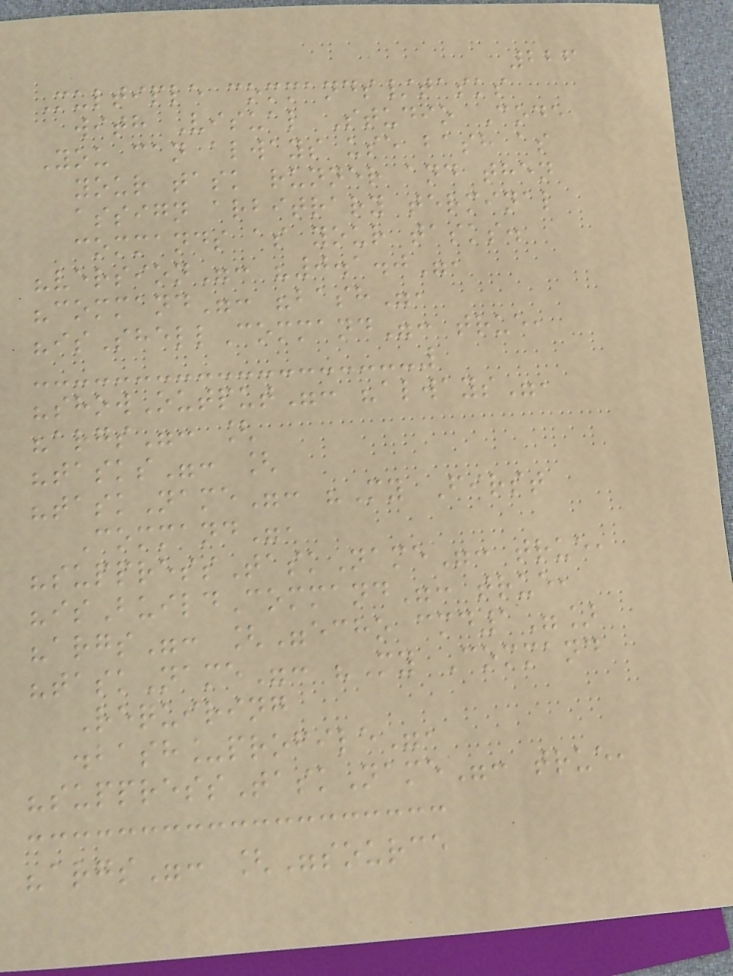226
Multiple commands/tasks
with Visual Studio Code
You can always use bash as
your task runner and then
assign arbitrary terminal
commands as your tasks.
"version": "0.1.0",
"command": "bash",
"isShellCommand": true,
"showOutput": "always",
"args": [
"tasks": [
"taskName": "My First
Command",
"suppressTaskName": true,
"isBuildCommand": true,
"args": ["echo cmd1"]
"taskName": "My Command
Requiring
.bash_profile",
"suppressTaskName": true,
"args": ["source
